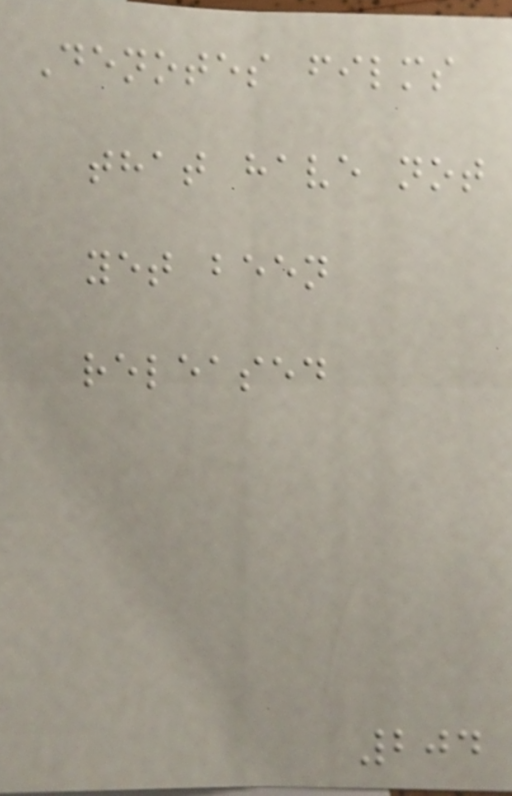Denotes films
that have not
yet been
released
204
